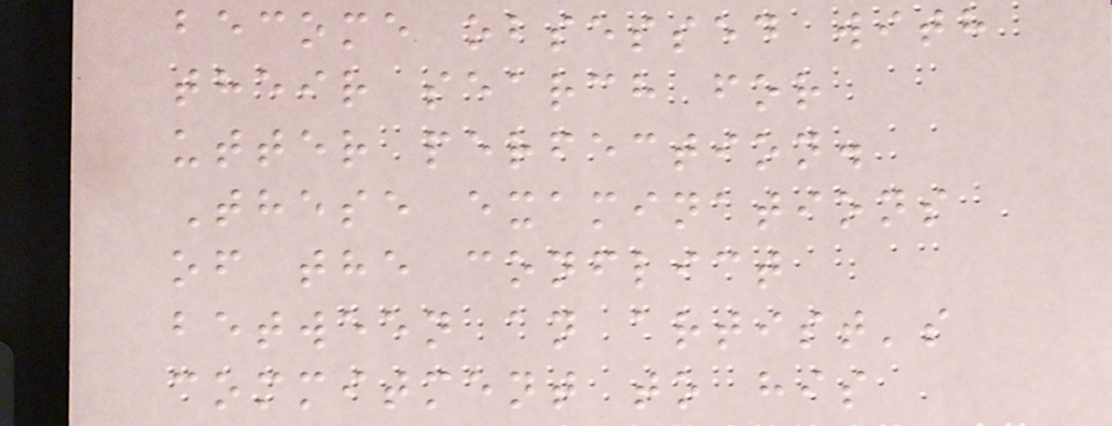become obsessed with
their search for
utter perfection.
These examinations
of the conflict
between an artist's
commitment to his
